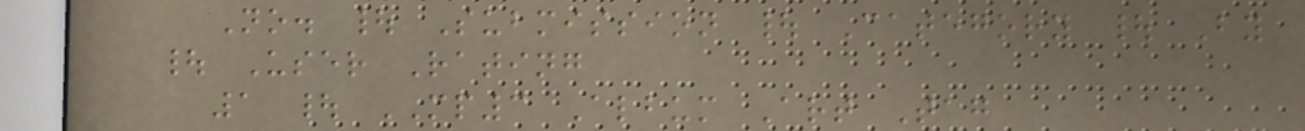No. | Submission | Category | By
| User Rating
1 | MP3 Album Art Tag
